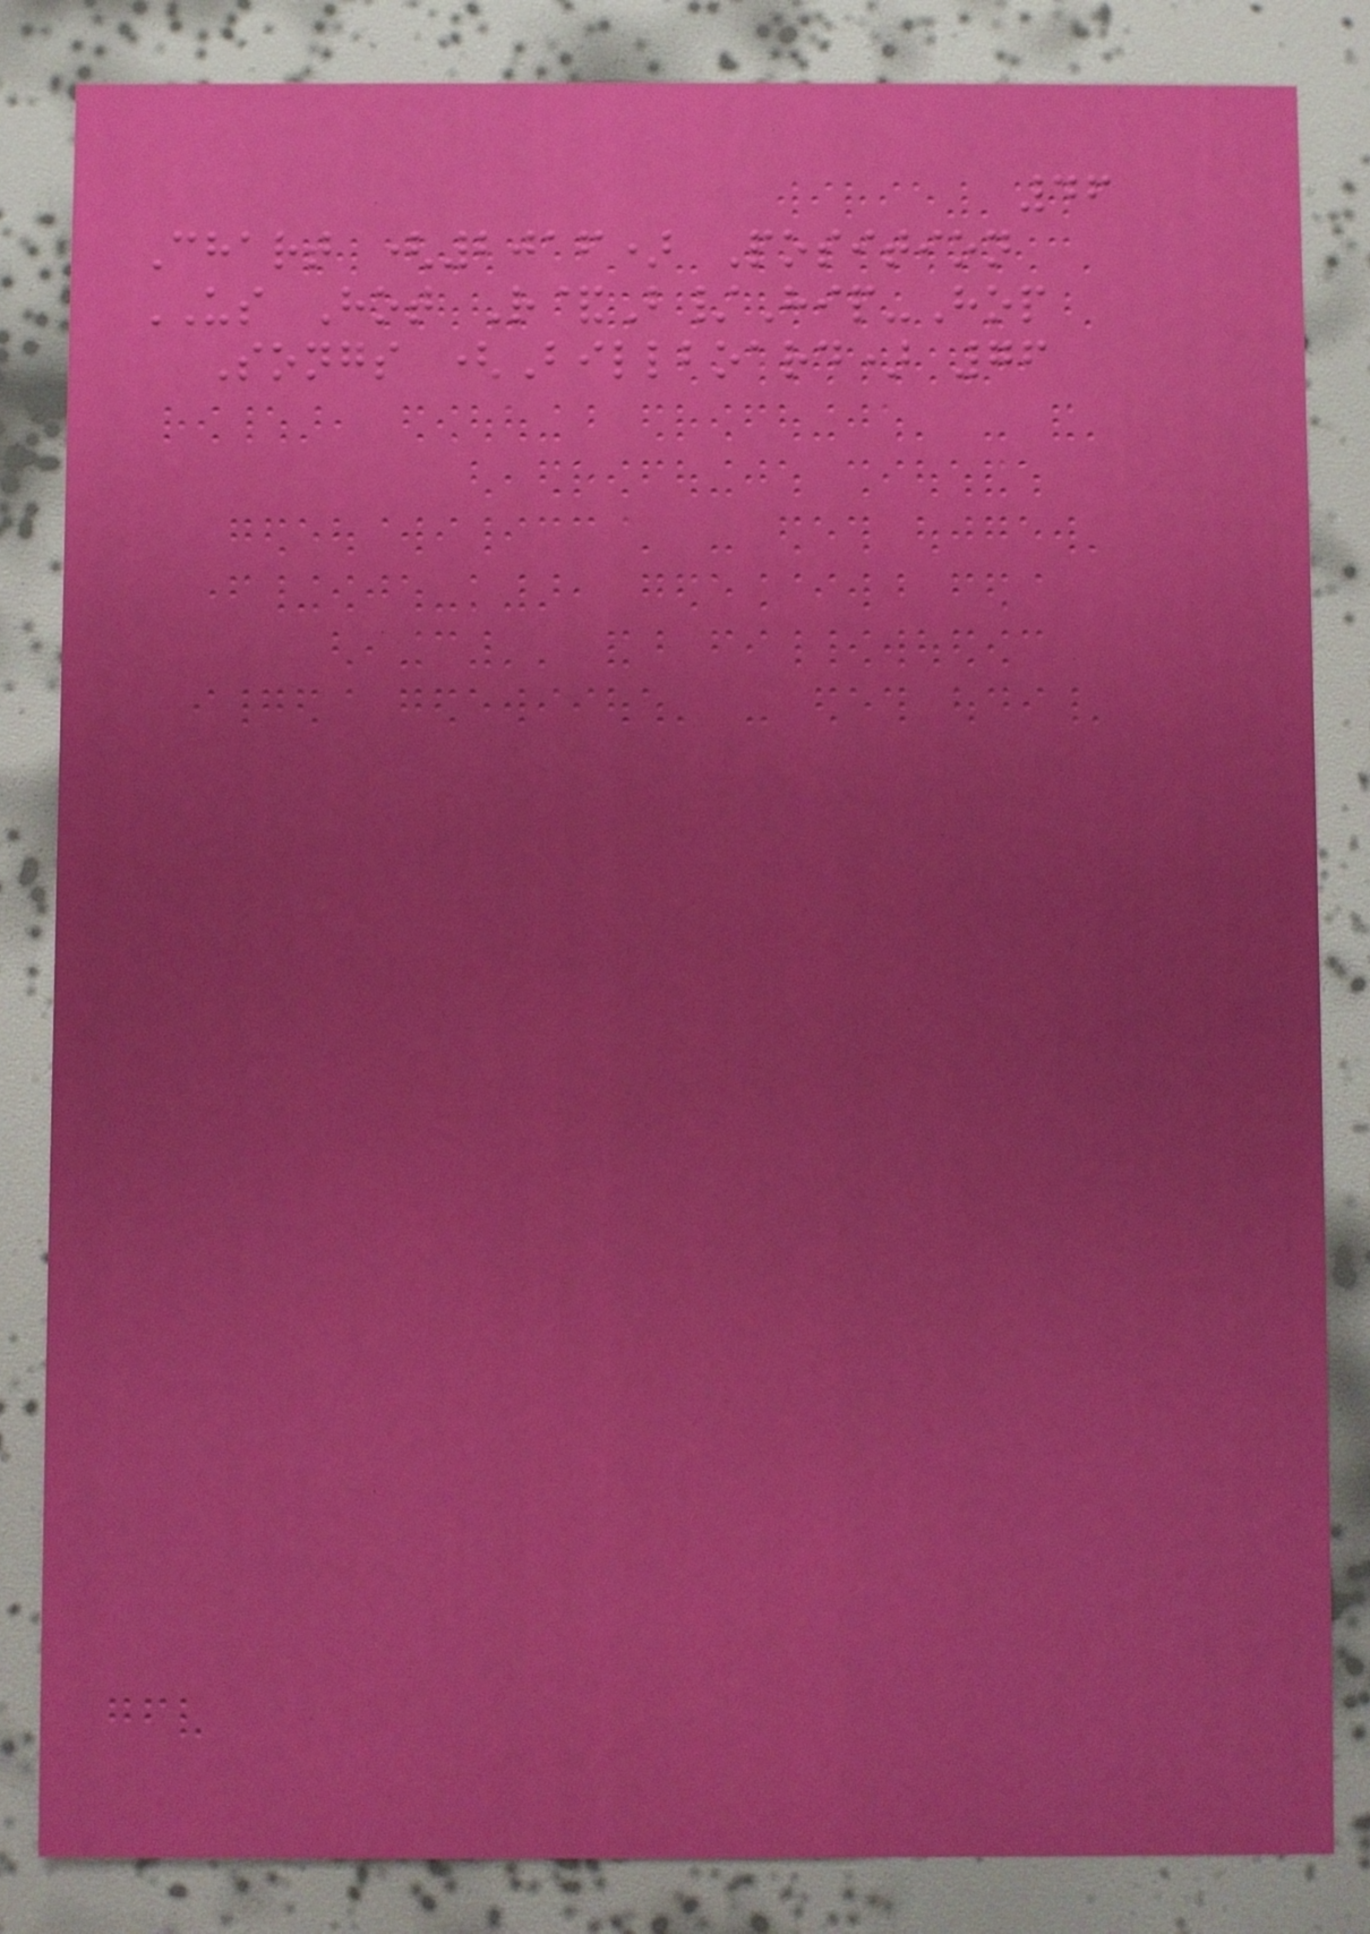46
Chart (2016) Position
US Hot R&B/Hip-Hop
Songs (Billboard) 76
